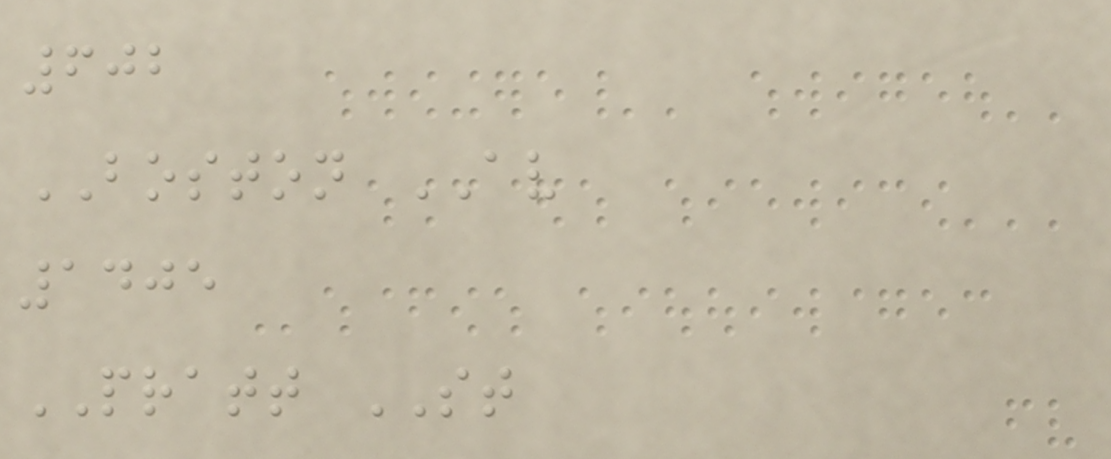602
BOSTON AV
1405
PRATT ST
